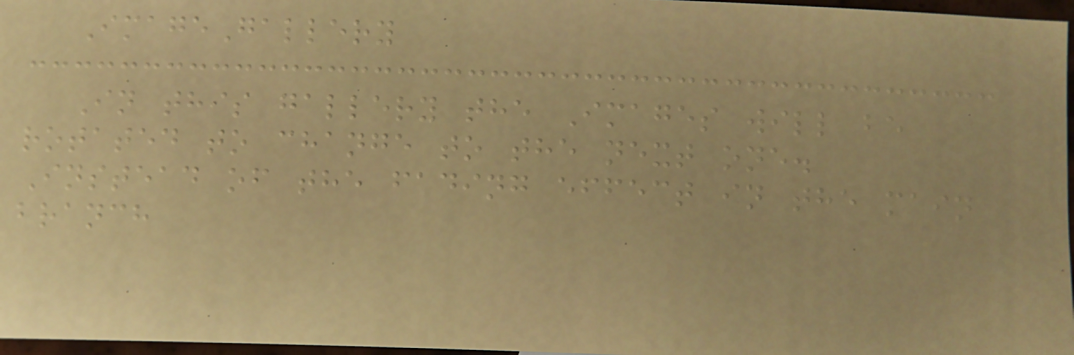ImageGallery
In this gallery the Images will be
rotated to change to the next one.
Instead of the fading effect in the main
branch
